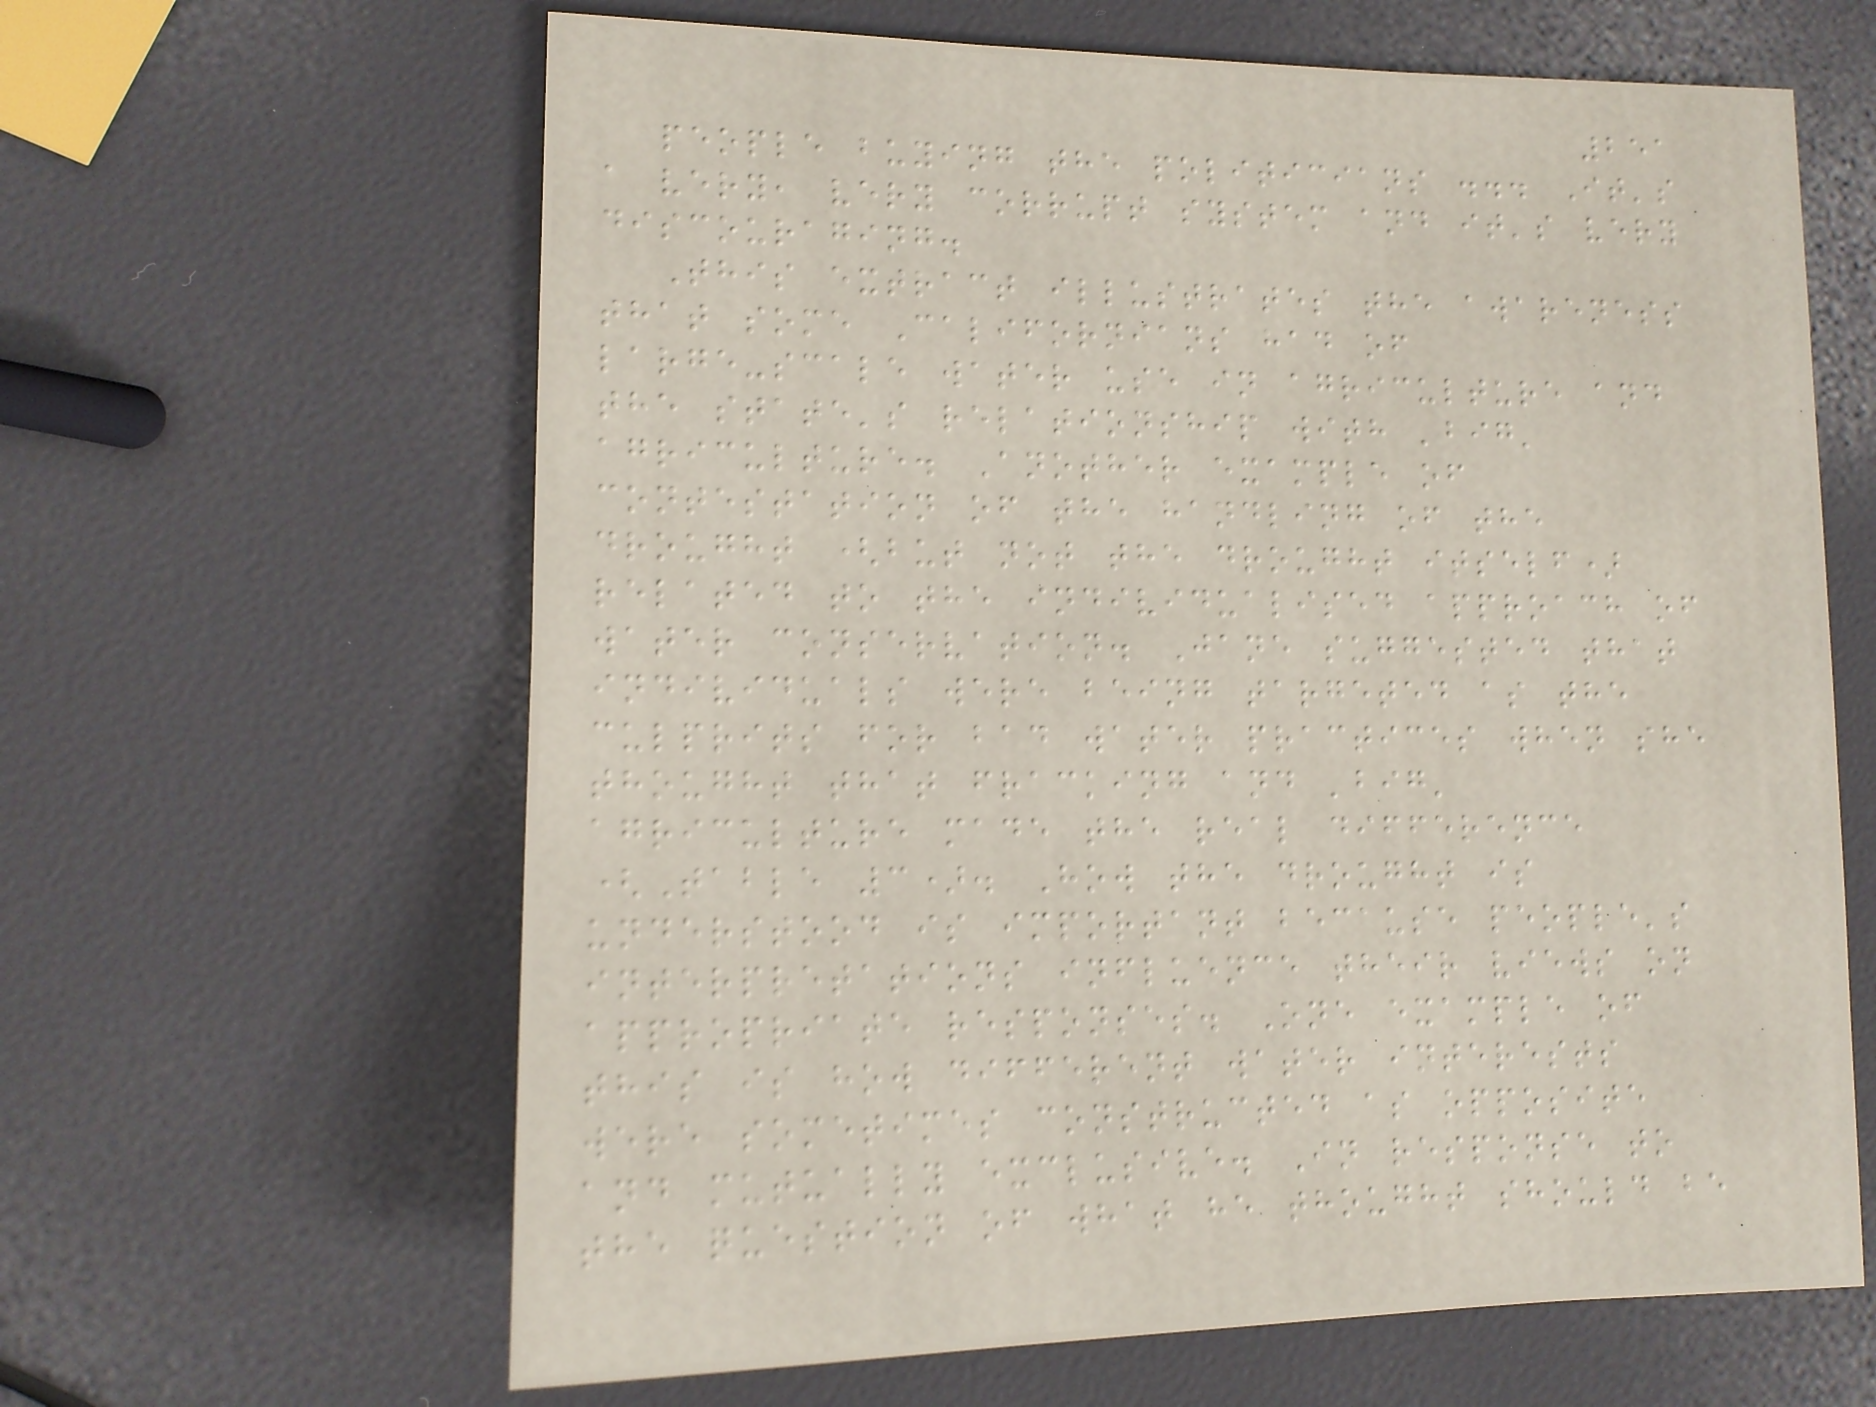251
people buying the politicians ... It's
a very, very corrupt system and it's very
discouraging.
This extract illustrates the awareness
that some Californians had of
large-scale water use in agriculture and
the state's relationship with 'big'
agriculture. Another example of
contestation of the handling of the
drought (but not the drought itself)
related to the individualised approach of
water conservation. Jane suggested that
individuals were being targeted as the
culprits for bad water practices when she
thought that fracking and 'big'
agriculture made the real difference
(Table 3). How the drought is
understood is important because people's
interpretations influence their views on
appropriate responses. One example of
this is how different water interests
were sometimes constructed as opposite
and mutually exclusive. In response to
the question of what he thought should be
